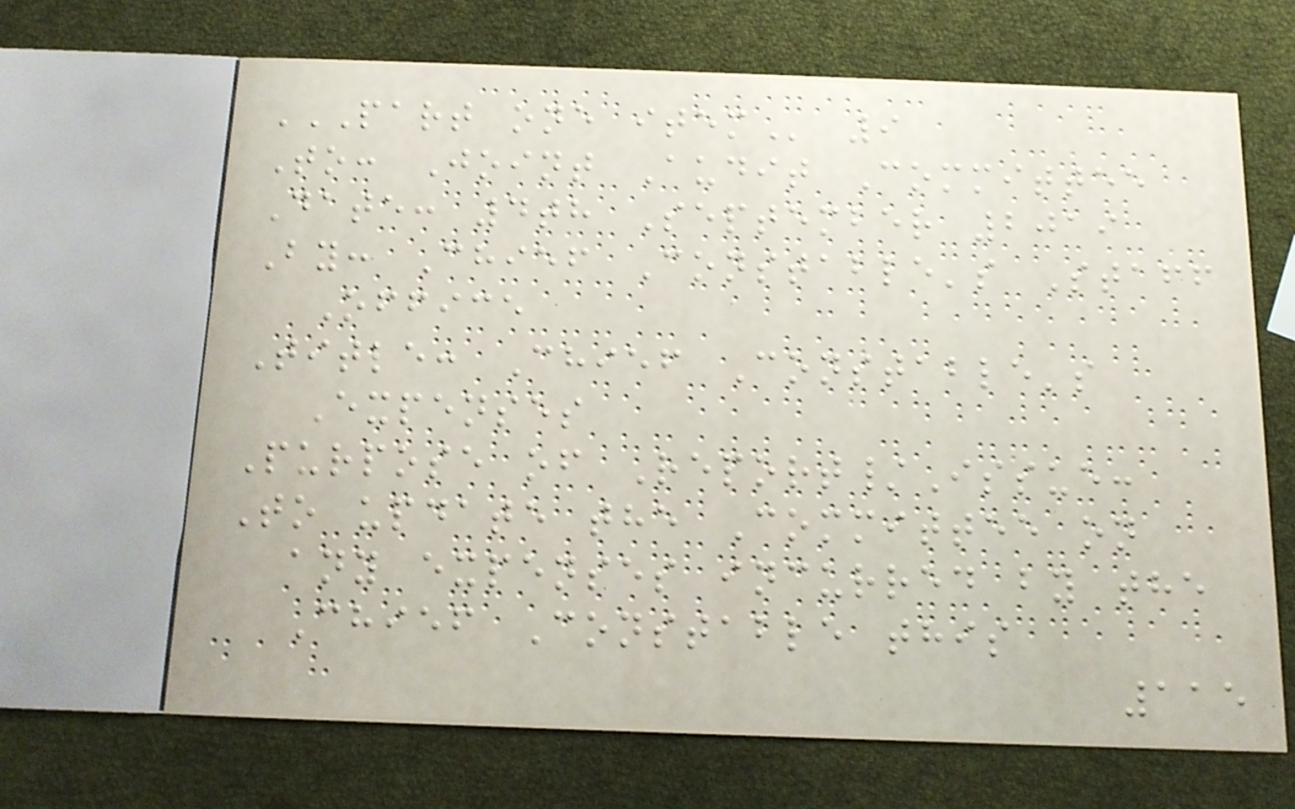PART ONE ITEM 9
To: Joint Audit Committee
Date: 4th September 2019
By: Chief Constable's Staff
Office
Title: Chief Constable's
Expenses
Purpose of Report/Issue:
To update the Committee on
any expenses incurred by the
Chief Constable this
115
